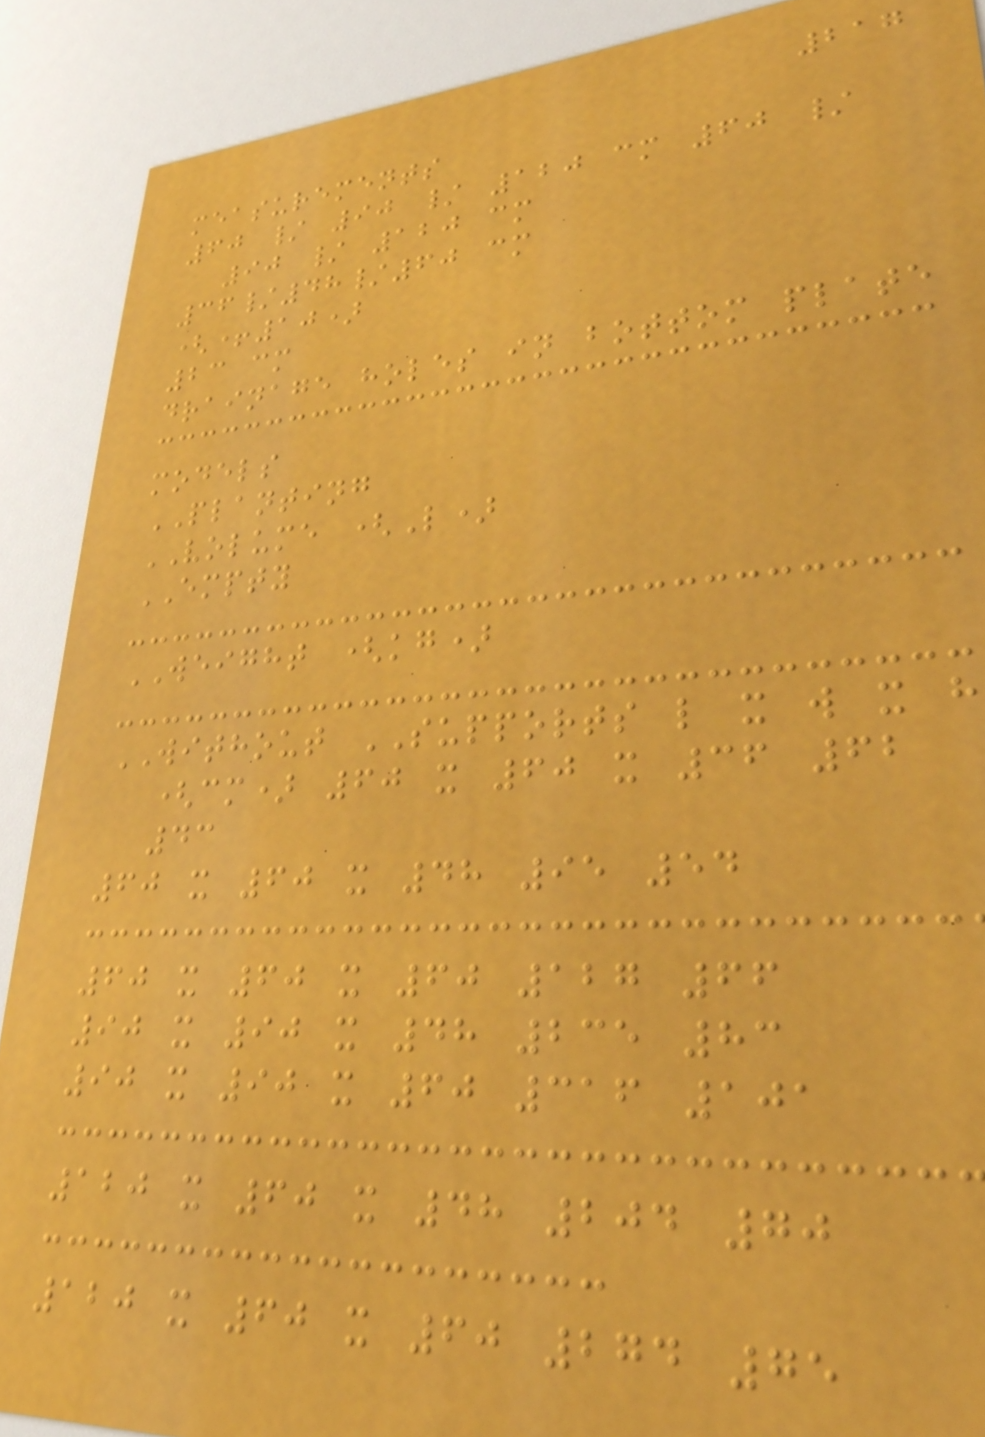217
measurements
60 / 90 / 120 cm 60 /
90 / 120 cm
36/48/60 cm
(+10)
23 cm
drainage holes in bottom plate
models
PLANTING
VOLUME (L)
EMPTY
WEIGHT (kg)
WITHOUT SUPPORTS l x w x h
(cm) 60 x 60 x 36 62
43
60 x 60 x 48 95 54
60 x 60 x 60 127 66
90 x 90 x 48 235 83
90 x 90 x 60 316 101
120 x 60 x 48 204 70
120 x 60 x 60 274 75
